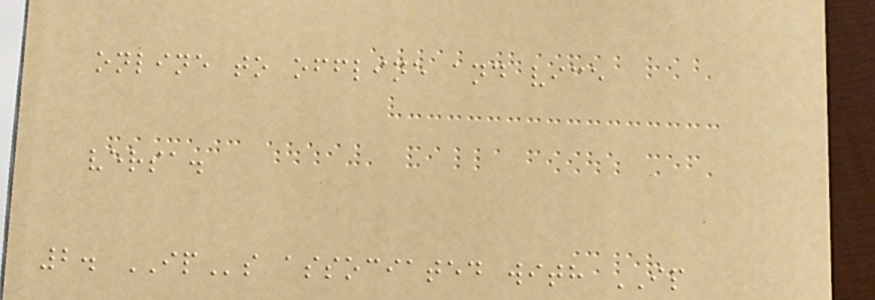online to offline and vice
versa.
2. IPs associated with IP
